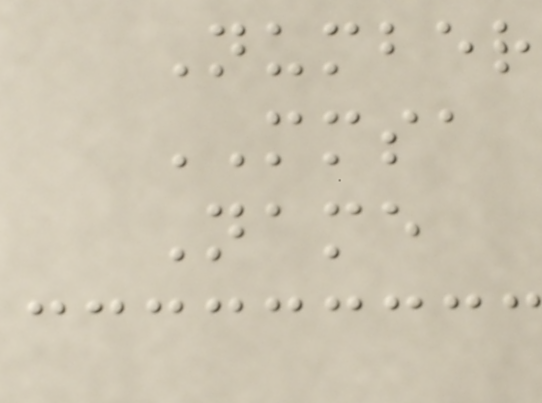Number
MMSA
Name
